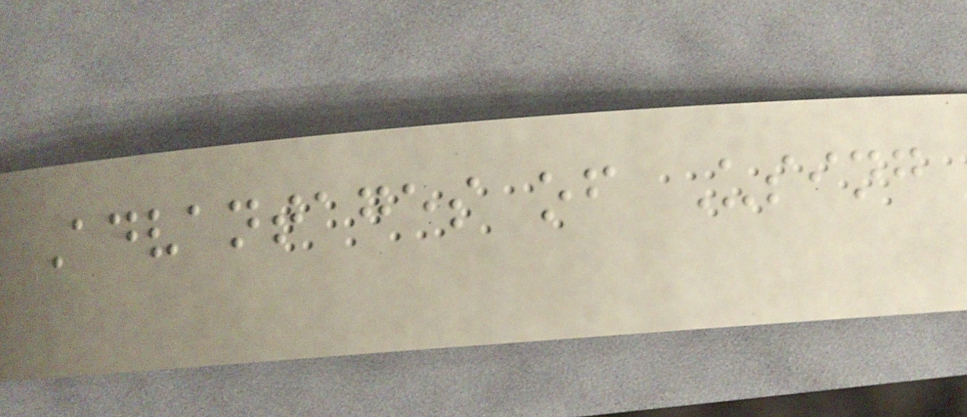Advantages of Using
